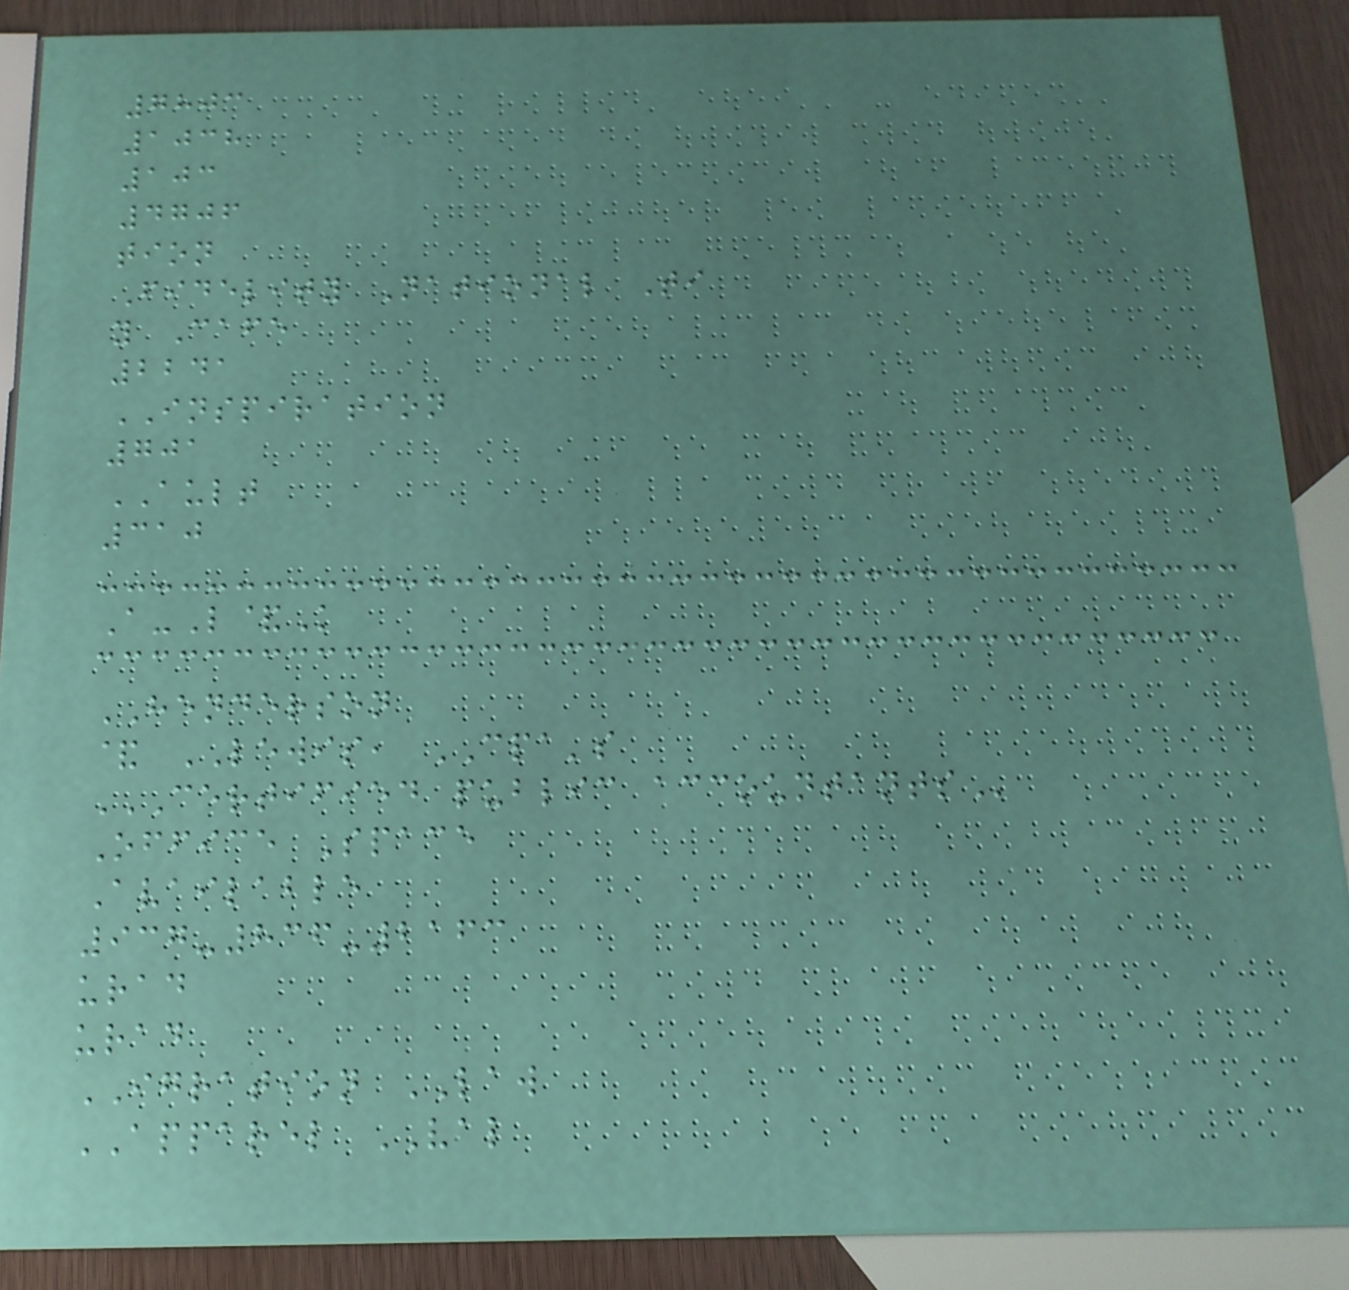7803
1038
103
4706
tion
Fidelity National Ti
y Cafe
2241
INSPIRATION
701
AULT
310
A-L&K
HENDERSON
& LEWIS, CPA's
CERTIFIED PUBLIC ACCOUNTANTS
Office Space
Available
937-836-2163
urad
urad
IGRATION LAW
APPAREL VAL
